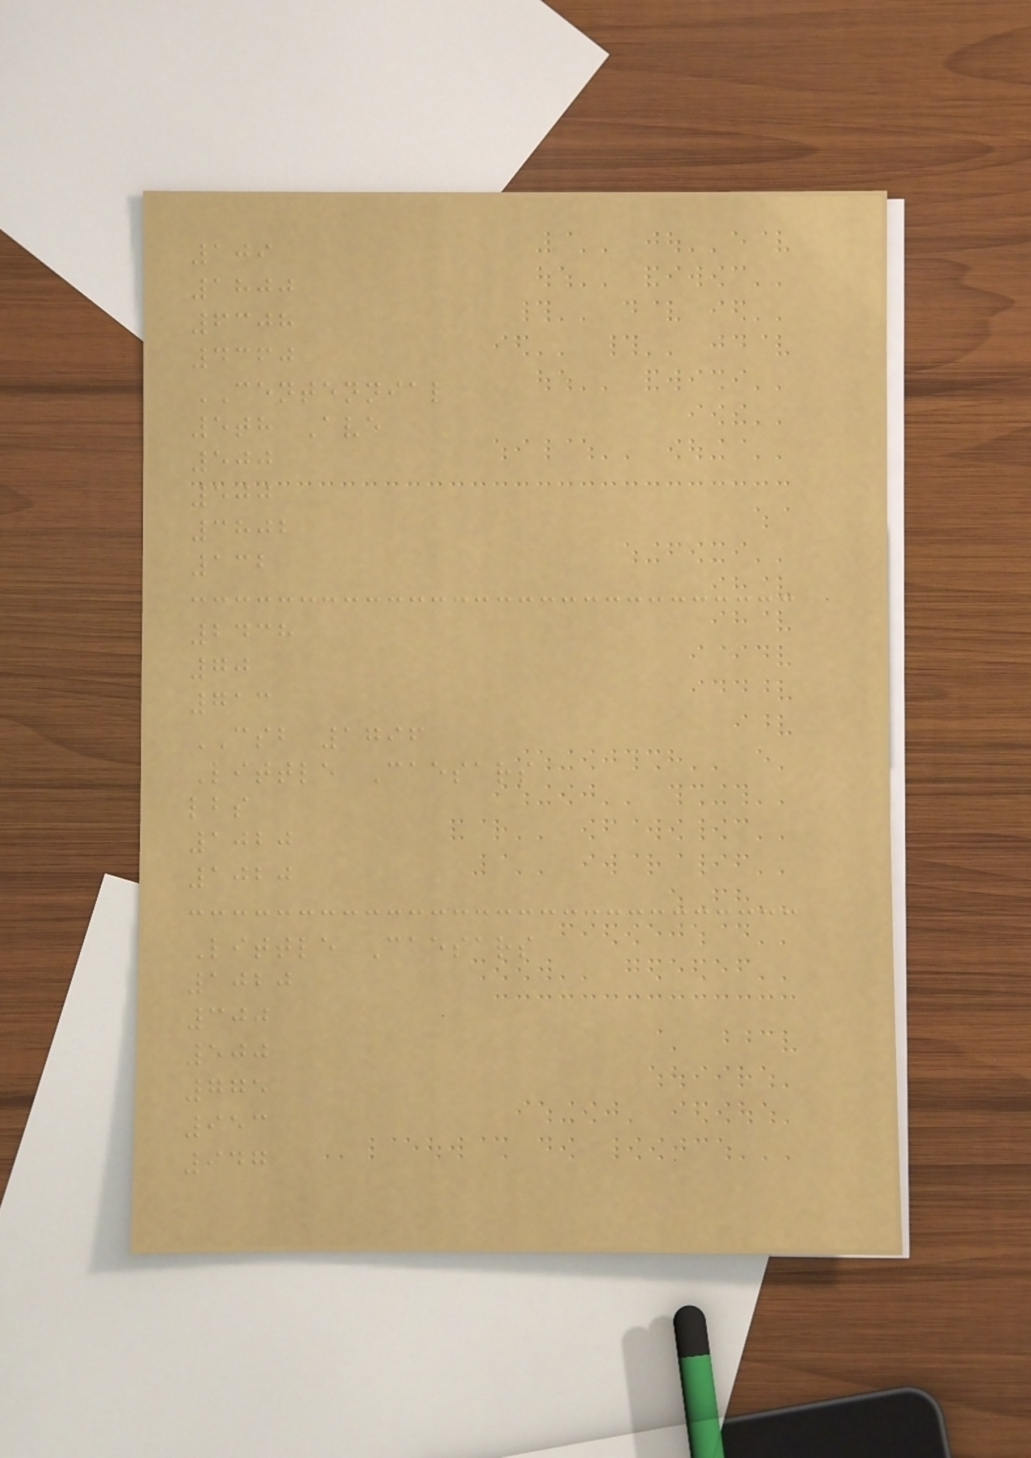109
1800
6308
4360
CENTENNIAL
5th Ave
500
500
3802
132
2438
70
713
CSB 1796
Little Caesars
lbs
1020
1020
Little Caesars
1020
300
500
775
953
947
